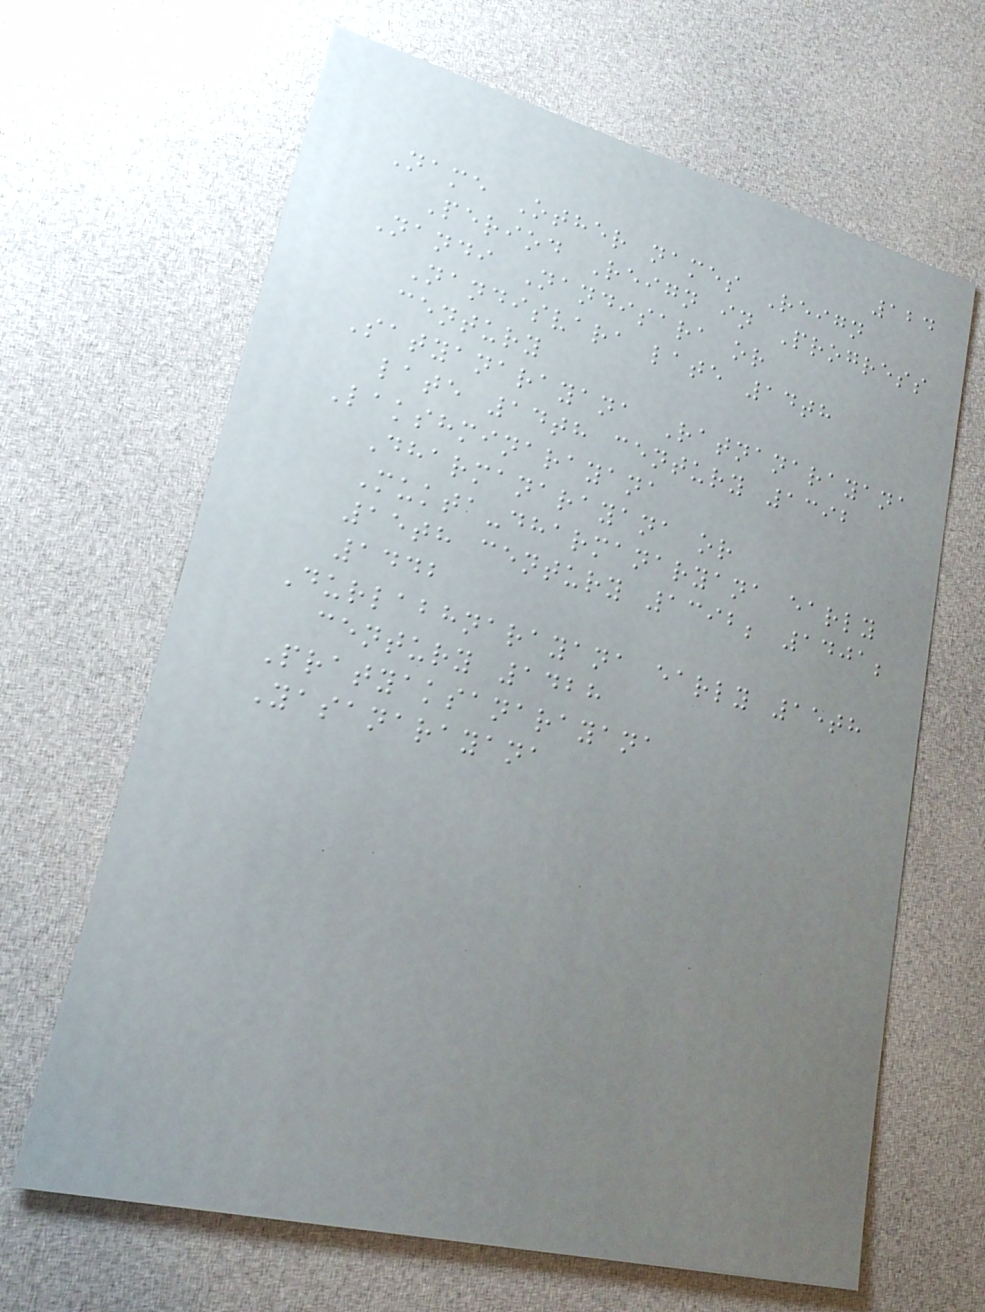124
Name Other names Reign
Period Reign in Progress
Nandi Nandisara or
Nandisvara late 14th
century
Satyanarayana Ratnanarayana
late 14th century 1392
Lakshminarayana
Dharmanarayana or
Mukta-dharmanaryana early
15th century 1392; 1401;
1442
Durlabhnarayana early 15th
century 1428
Pratyaksanarayana
Yasanarayana
